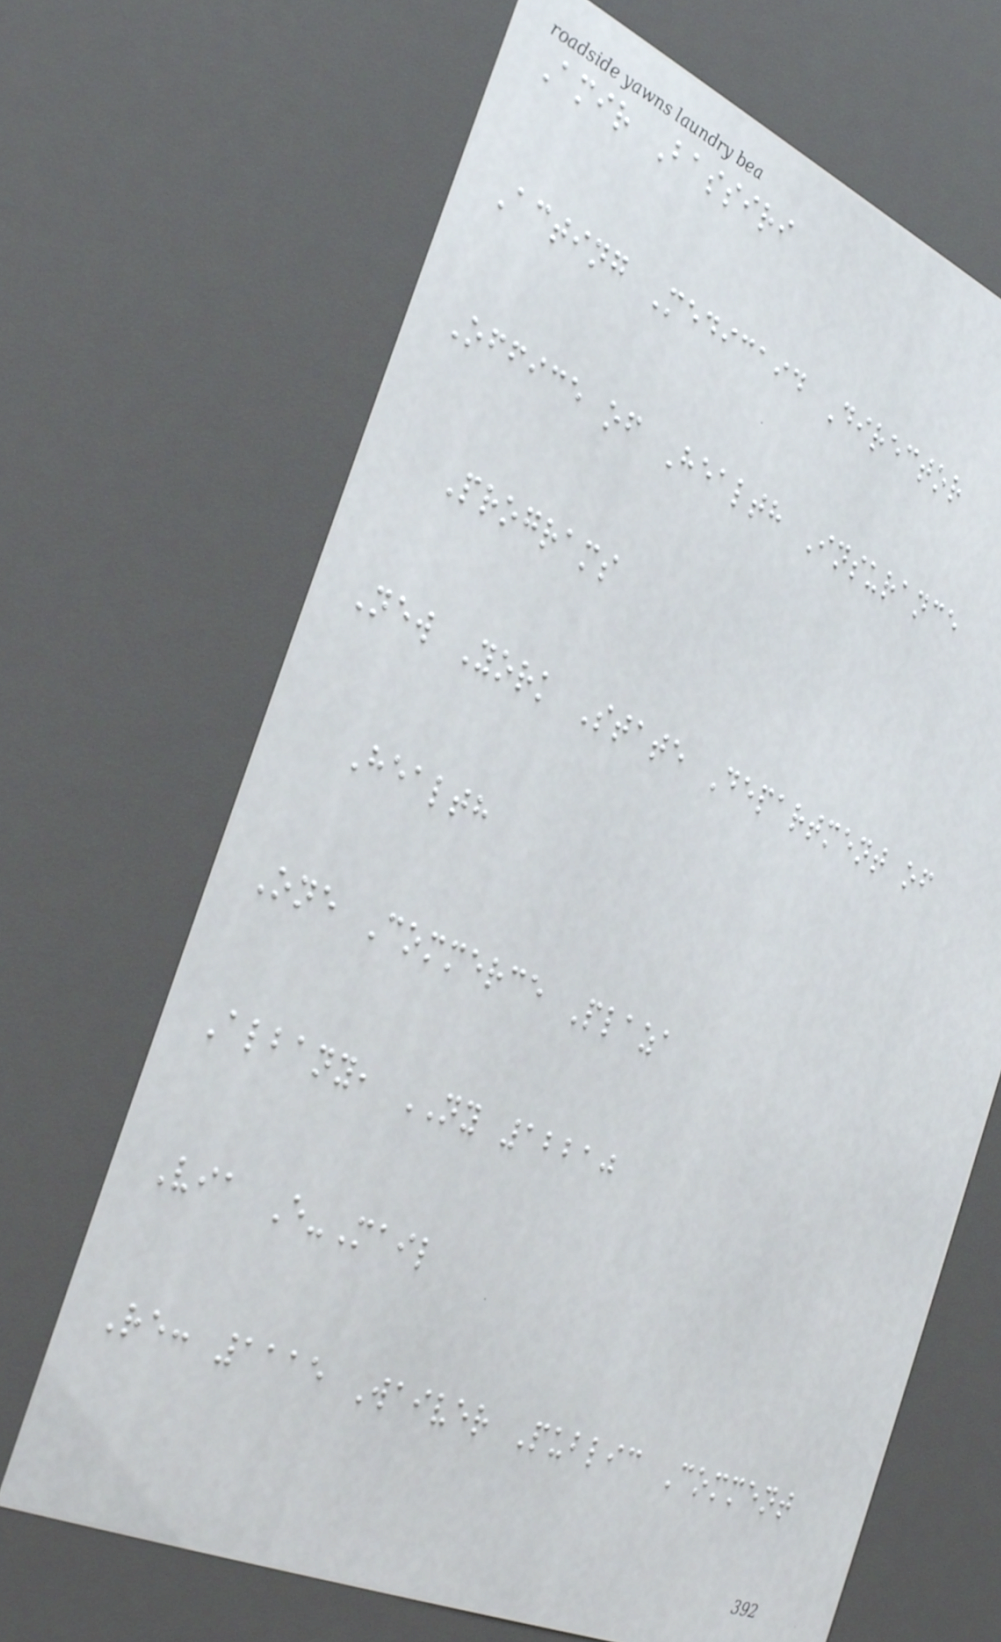Amir Bassiri
Acting Medicaid Director
Office of Health Insurance
Programs
New York State Department of
Health
One Commerce Plaza
Albany, NY 12210
Via E-Mail
Re: 1115 Waiver Public Comment
